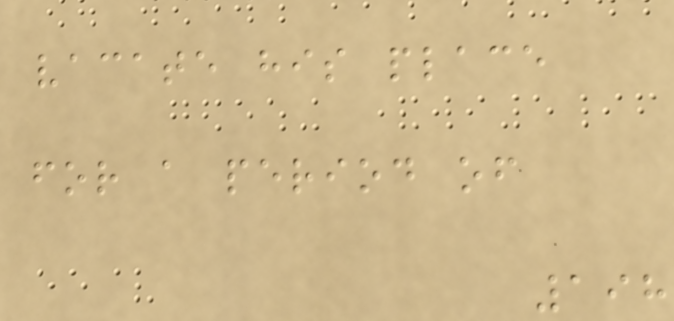vacate his place
for a period of
198
